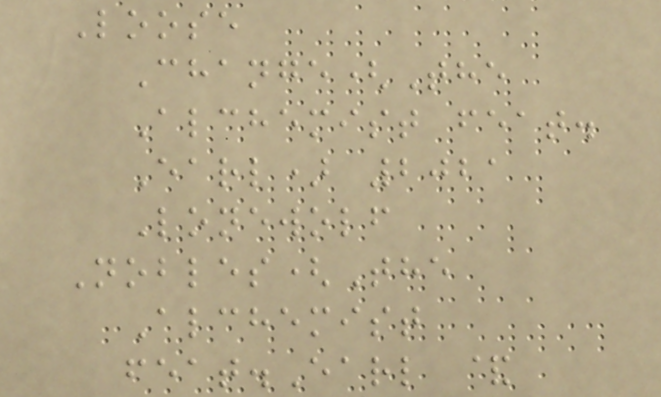Loose
Change(The
Alchemist feat.
Earl) 2021
Lonewolf
Nobles(The
Alchemist
feat.Earl &
